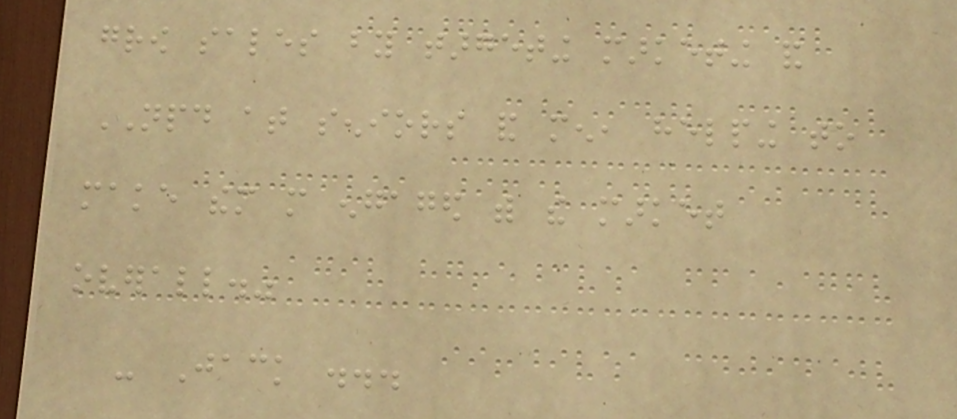grow sales by targeting marketing and
NPD at seniors and men, helping to
make them more engaged with the market
overall."
- Jack ...
